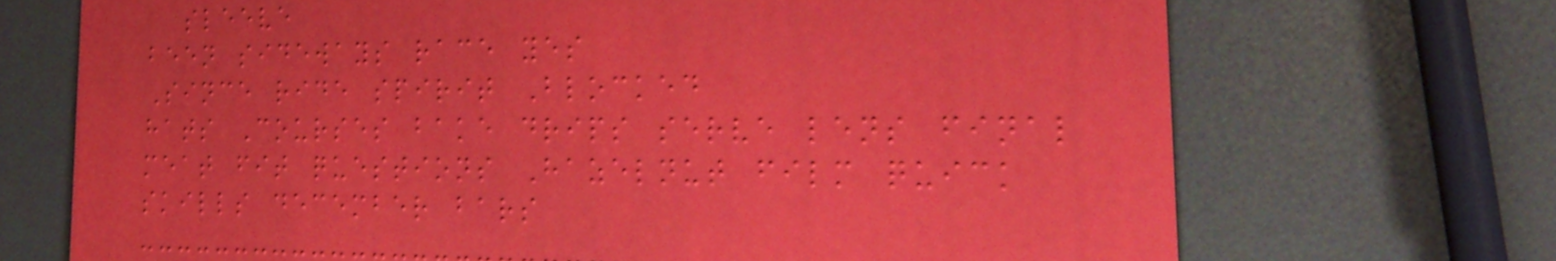sleeve
been sideways race yes
Since ride spirit Blocked
hats Courses bake drips serve lens final
meat fit questions Hazelnut film quick
skills december bars
